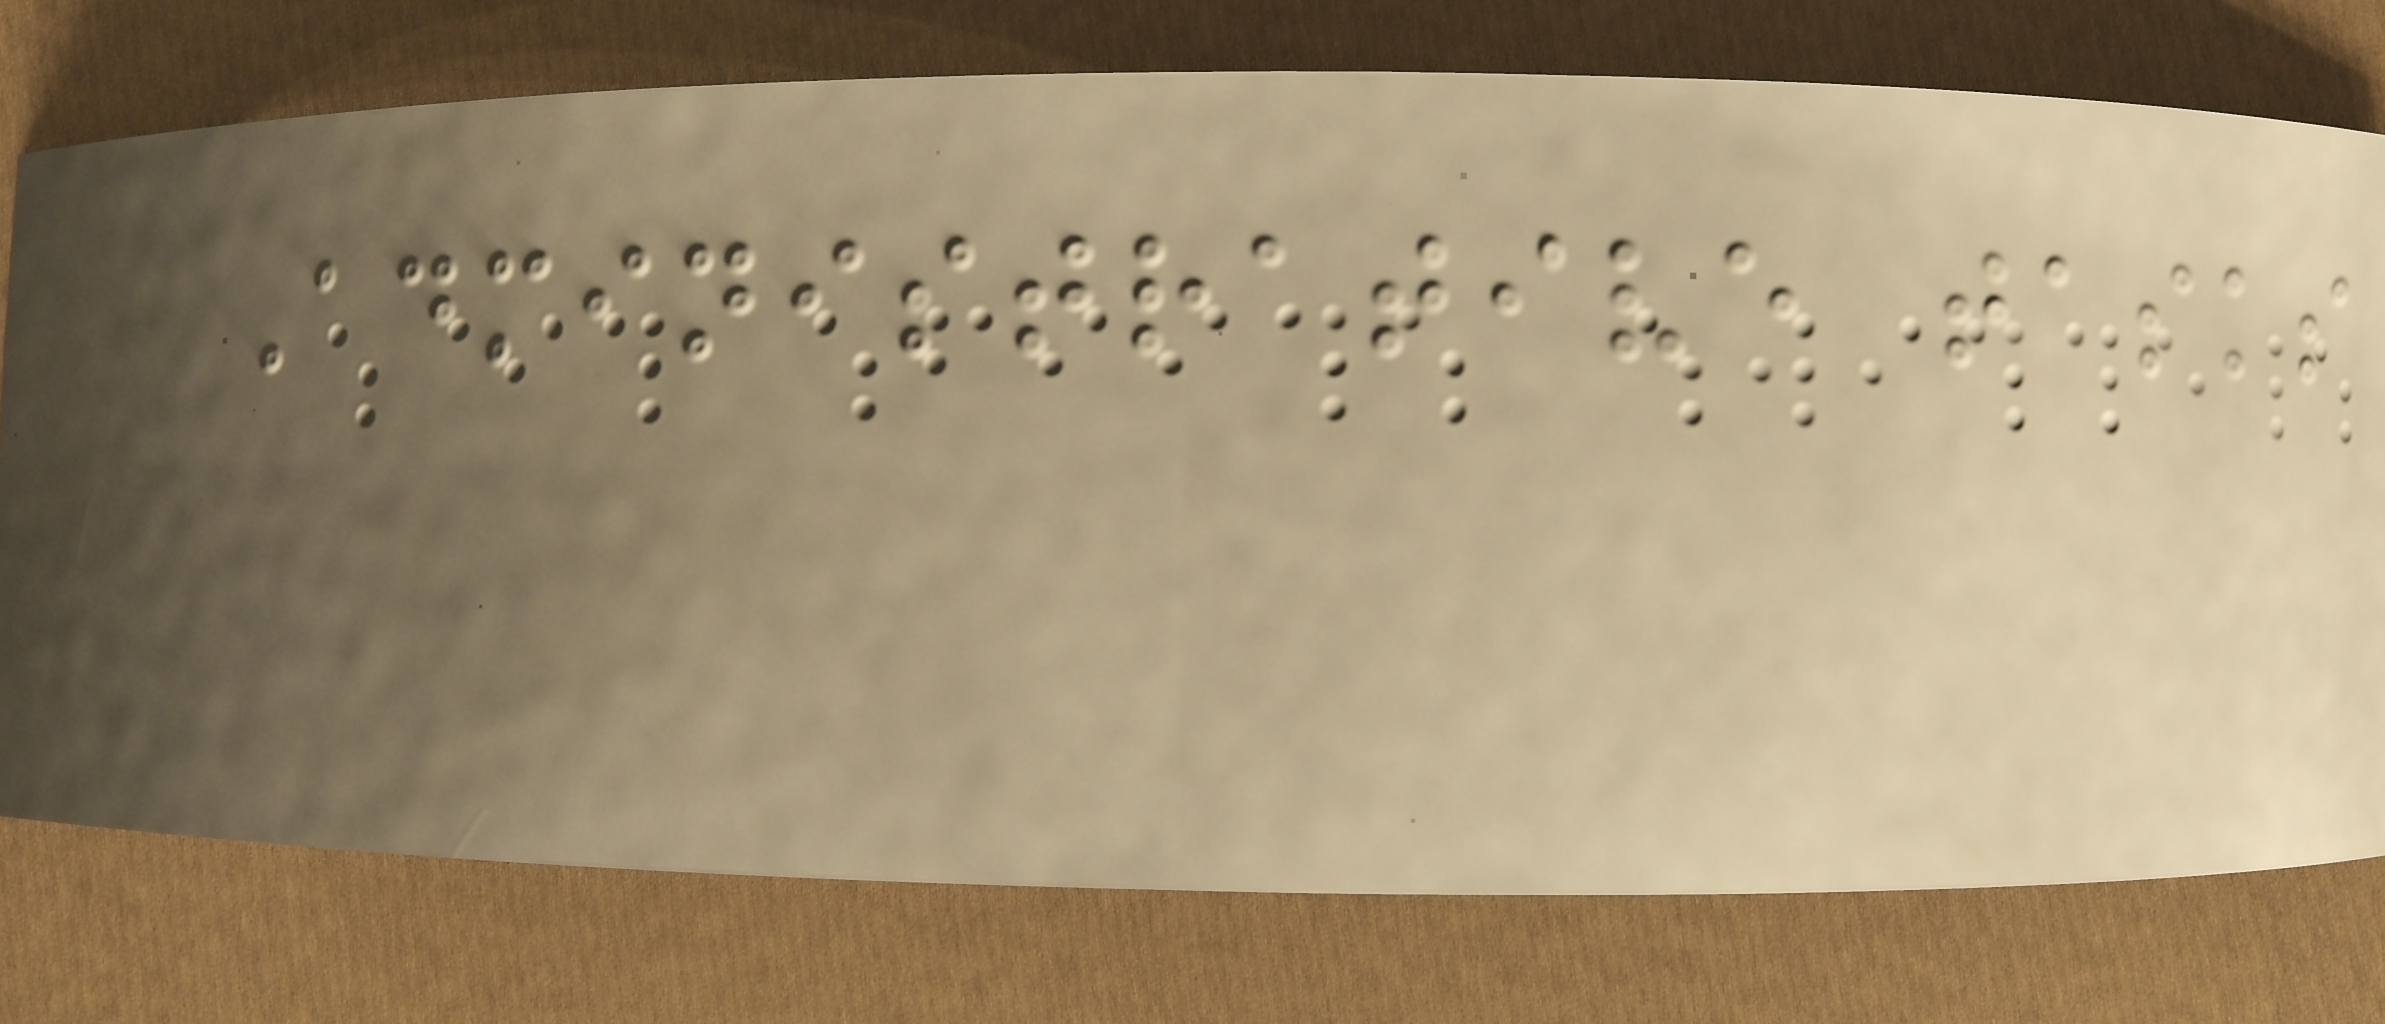Administrative tasks
